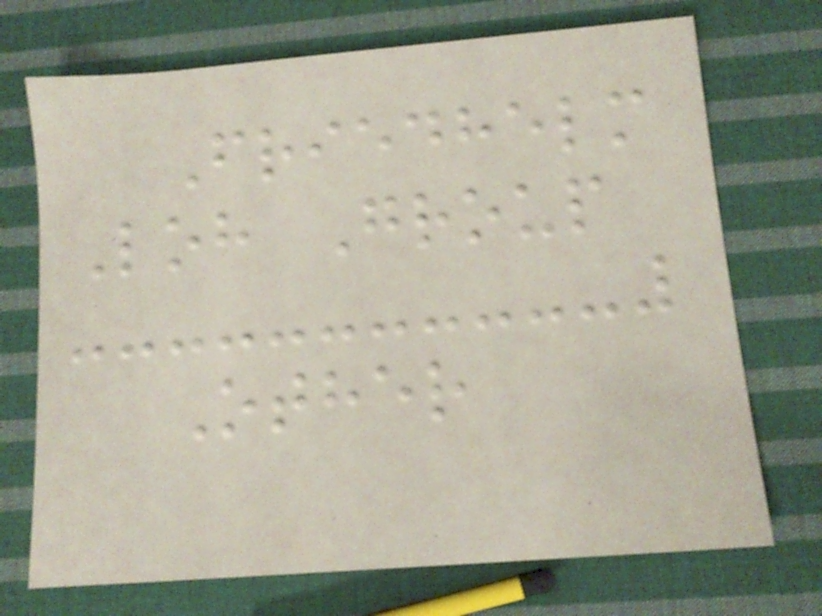Friedhelm
Loh Group
Other
